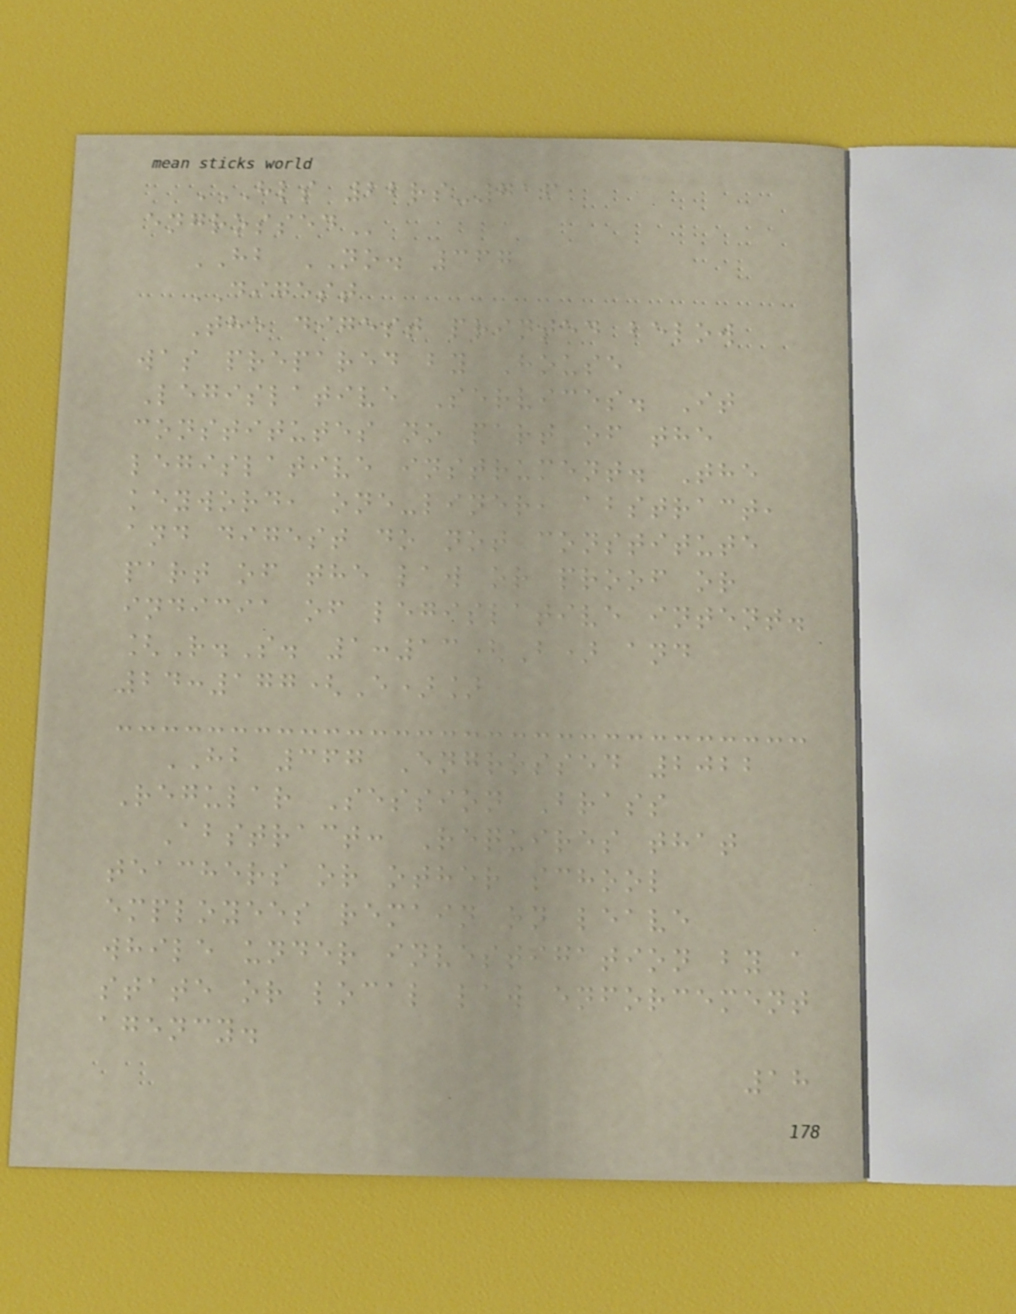HLS 22RS-716
ENGROSSED
HB NO. 367
DIGEST
The digest printed below
was prepared by House
Legislative Services. It
constitutes no part of the
legislative instrument. The
keyword, one-liner, abstract,
and digest do not constitute
part of the law or proof or
indicia of legislative intent.
[R.S. 1:13(B) and
24:177(E)]
HB 367 Engrossed 2022
Regular Session Brass
Abstract: Requires that
teachers or other school
employees remain on leave
while under investigation by a
state or local law enforcement
agency.
18
